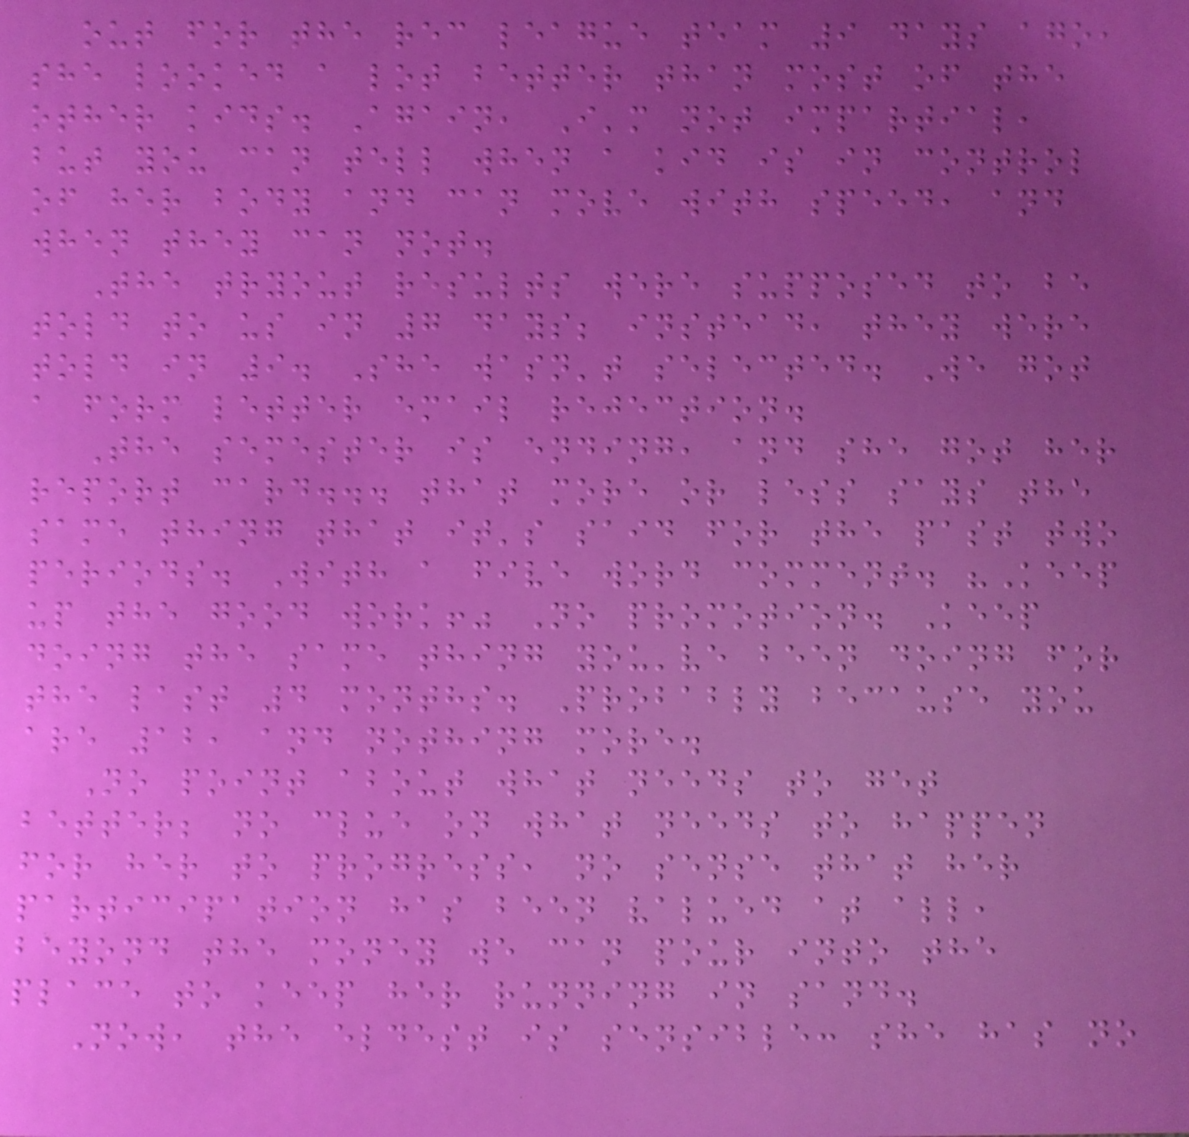out for the rec league team 9 days ago,
she looked a lot better than most of the
other kids. Again, I'm not impartial,
but you can tell when a kid is in control
of her body and can move with speed, and
when they can not.
The tryout results were supposed to be
told to us in 7 days; instead, they were
told in 9. She wasn't selected. We got
a form letter email rejection.
The semester is ending, and she got her
report card... that more or less says the
same thing that it's said for the past two
periods. With a five word comment. "Keep
up the good work!" No promotion. Keep
doing the same thing you've been doing for
the last 4 months. Probably because you
are 12, and nothing more.
No point about what needs to get
better; no clue on what needs to happen
for her to progress, no sense that her
participation has been valued at all,
beyond the money we can pour into the
place to keep her running in sand.
Now, the eldest is sensible: she has no
